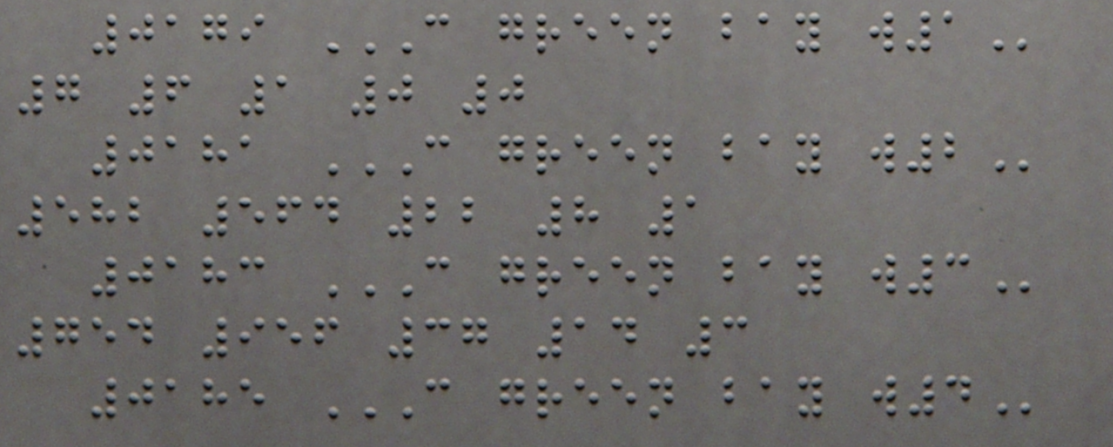0179 C GREEN BAY W1
7 6 1 0 0
0181 C GREEN BAY W2
582 564 22 8 1
0183 C GREEN BAY W3
754 956 37 14 3
0185 C GREEN BAY W4
